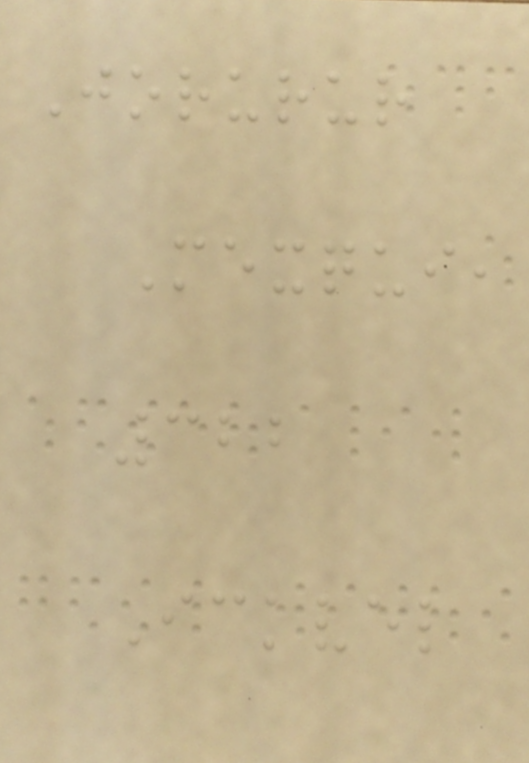Jorurur
Mexqui,
322
Ickvel
